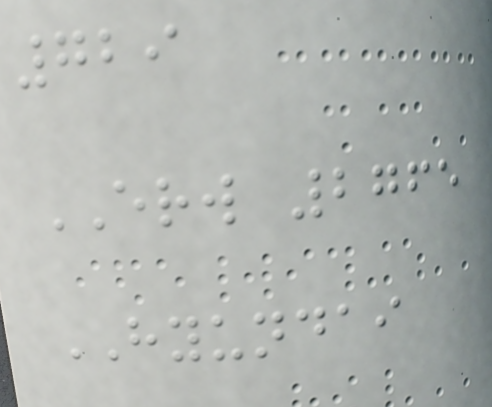729
ERW 2765
HYUNDAI
